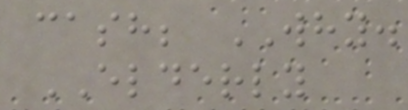cash; WHY.
ELDERLY
